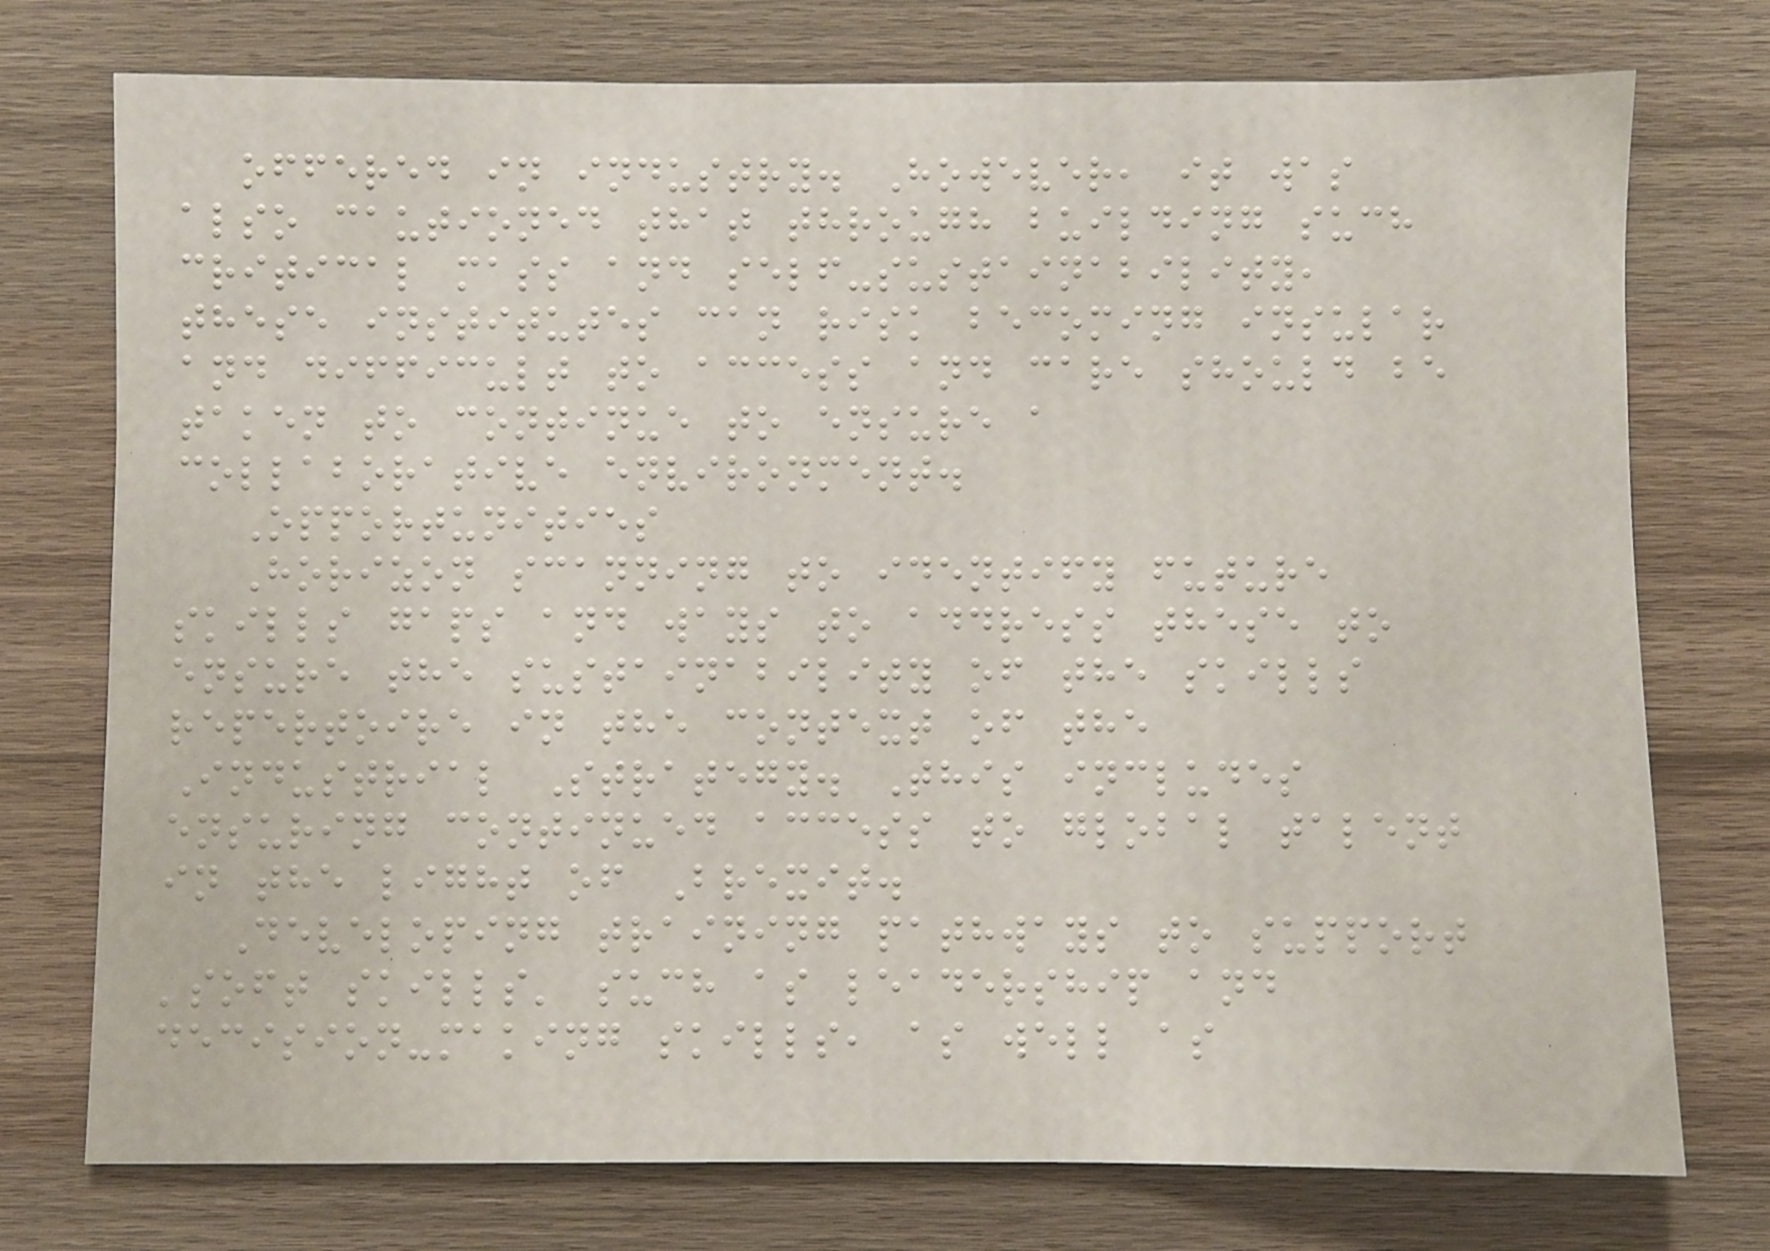offered in industry. However, it was
also cautioned that through building such
critical mass and self-sustainability,
these institutes can risk becoming insular
and difficult to access and care should be
taken to continue to ensure a
collaborative environment.
Opportunities
Horizon scanning to identify future
skills gaps and ways to address these to
ensure the sustainability of the skills
repertoire in the context of the
Industrial Strategy. This includes
ensuring continued access to global talent
in the light of Brexit.
Developing training pathways to support
'soft skills' such as leadership and
decision-making skills, as well as
